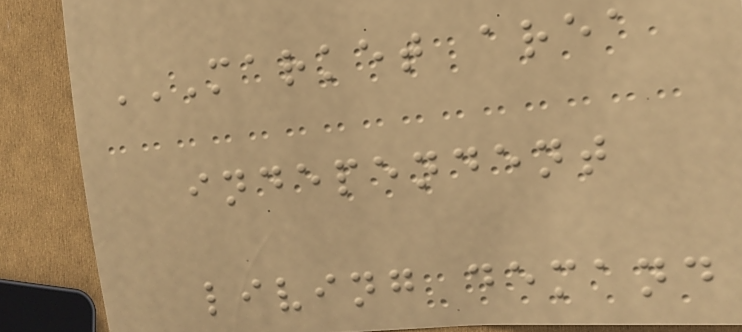MARKET AREA
INDEPENDENT
LIVING DEMAND
